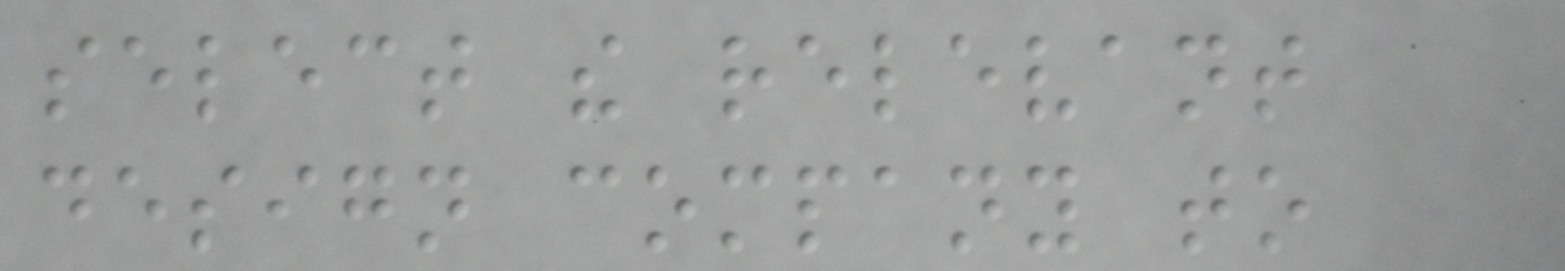select the relevant
design company to
